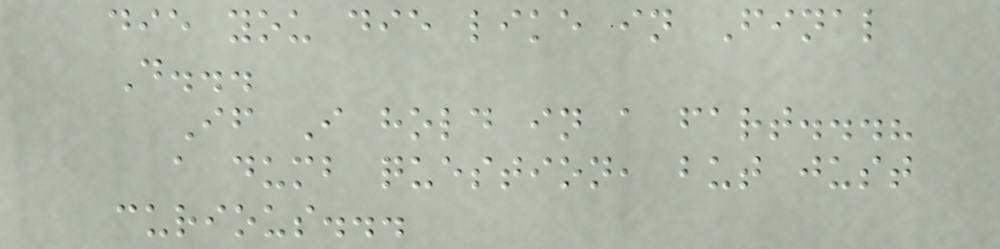die you die like in Final
D...
If I hold in a fart...?
a dumb question, but just
curious...
